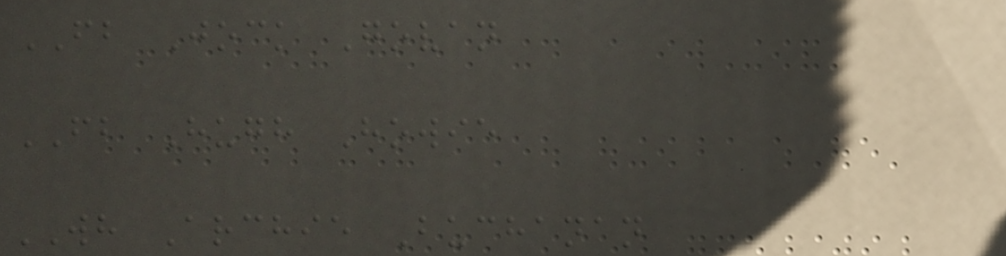FB Jock Govan
FB Hugh Howie
WH Archie Buchanan
